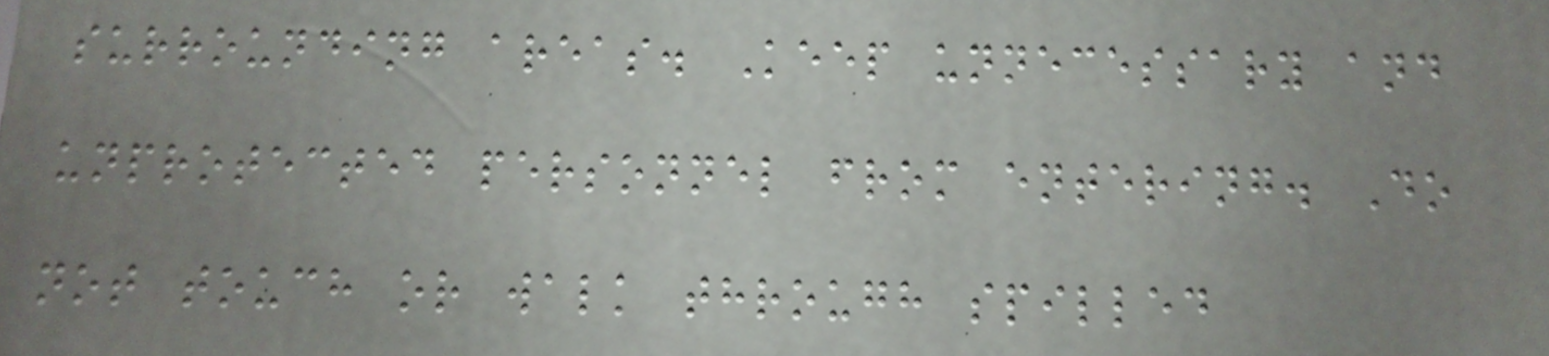surrounding areas. Keep unnecessary and
unprotected personnel from entering. Do
not touch or walk through spilled
